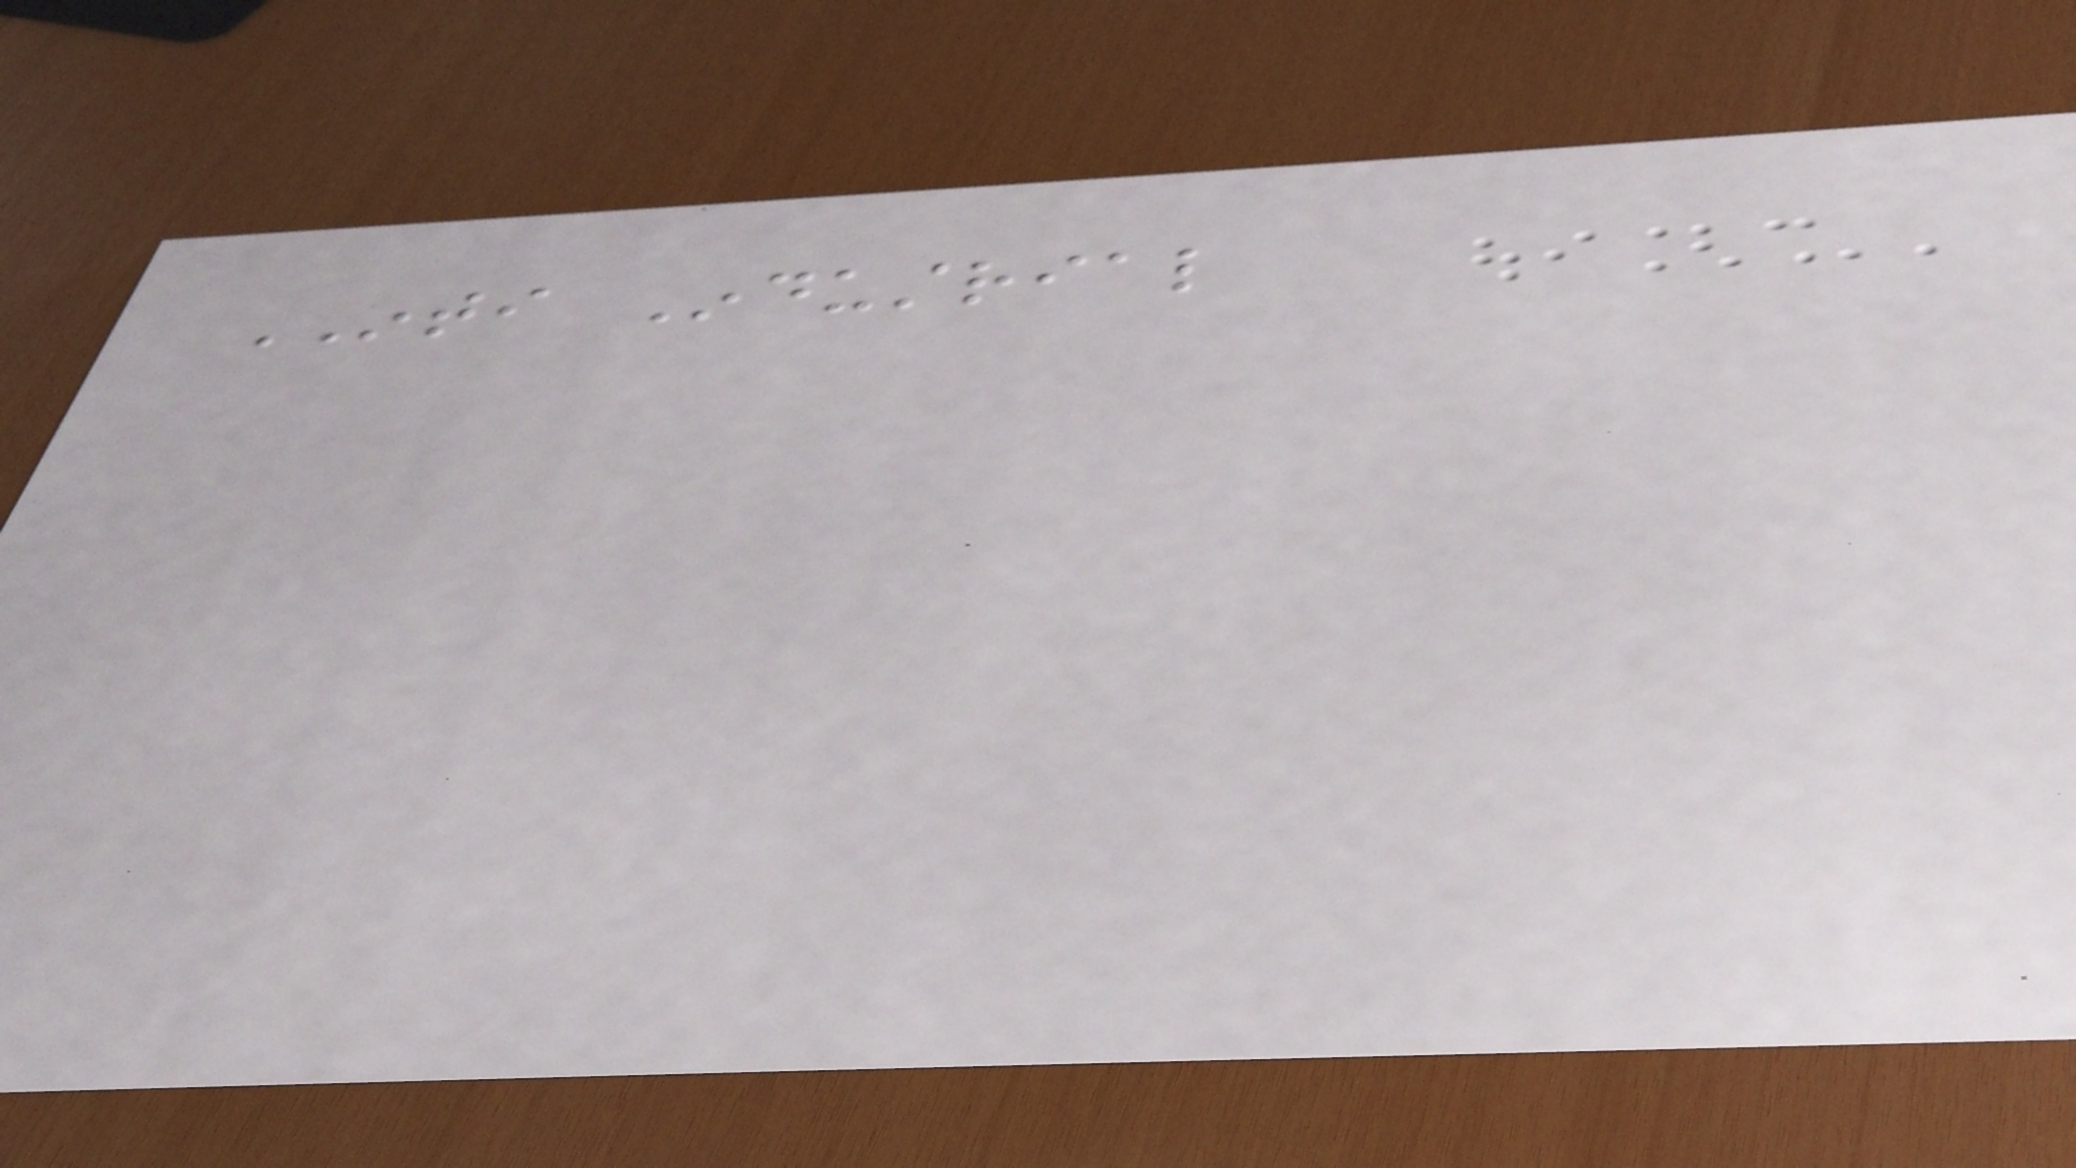INTI Industrial
